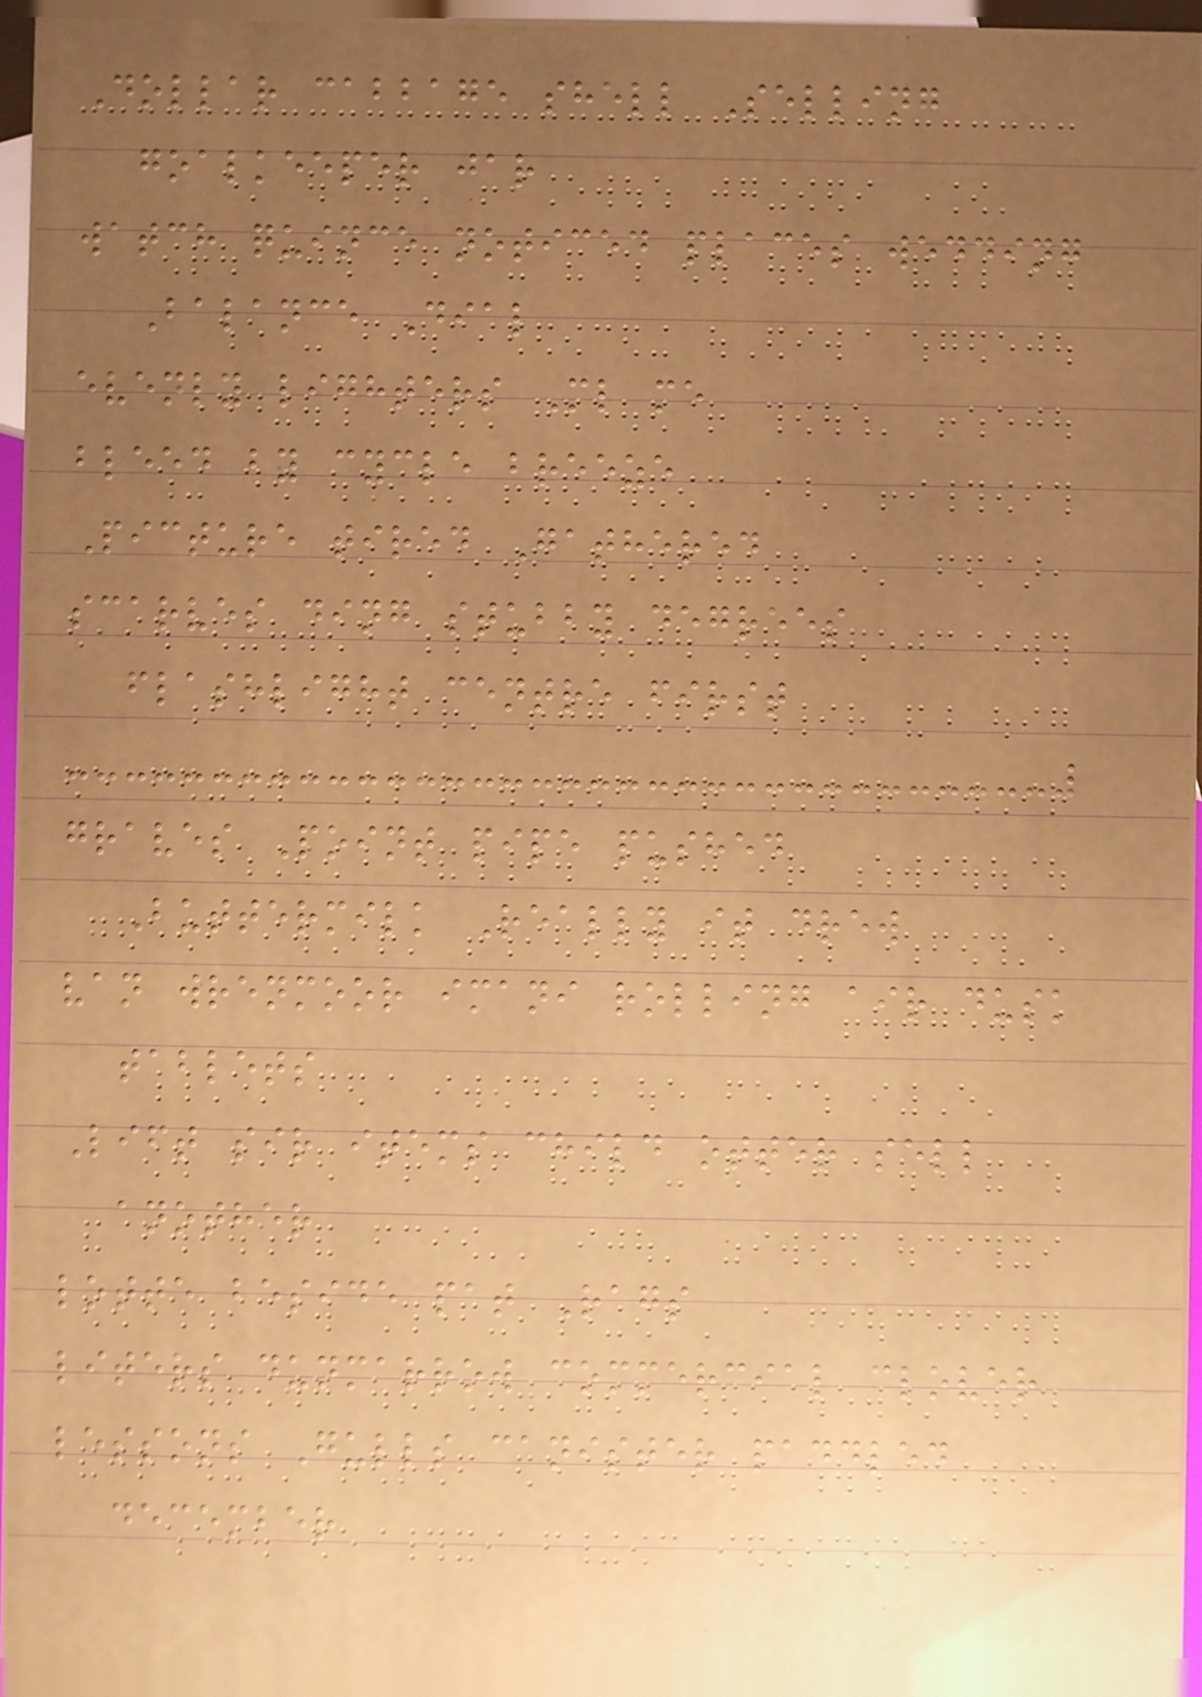Dollar cabbage shell Selling
goalkeeper jar
watch quince noticed places wedding
Balance Dial
evenly lighters Ml me
bleed by cycle breeze
Picture tired Gathered
scarves ding stubby degrees
flashlight centre first
graves Point pipe pushed
Buttermilk Really it drew
van wrenmoor imani rolling air dusk
tablets
Lift sir items child otter sell
another
lotte beside pat Rags
liters dunmarrow commercial clover
lessons Gulls canister paddled
december
